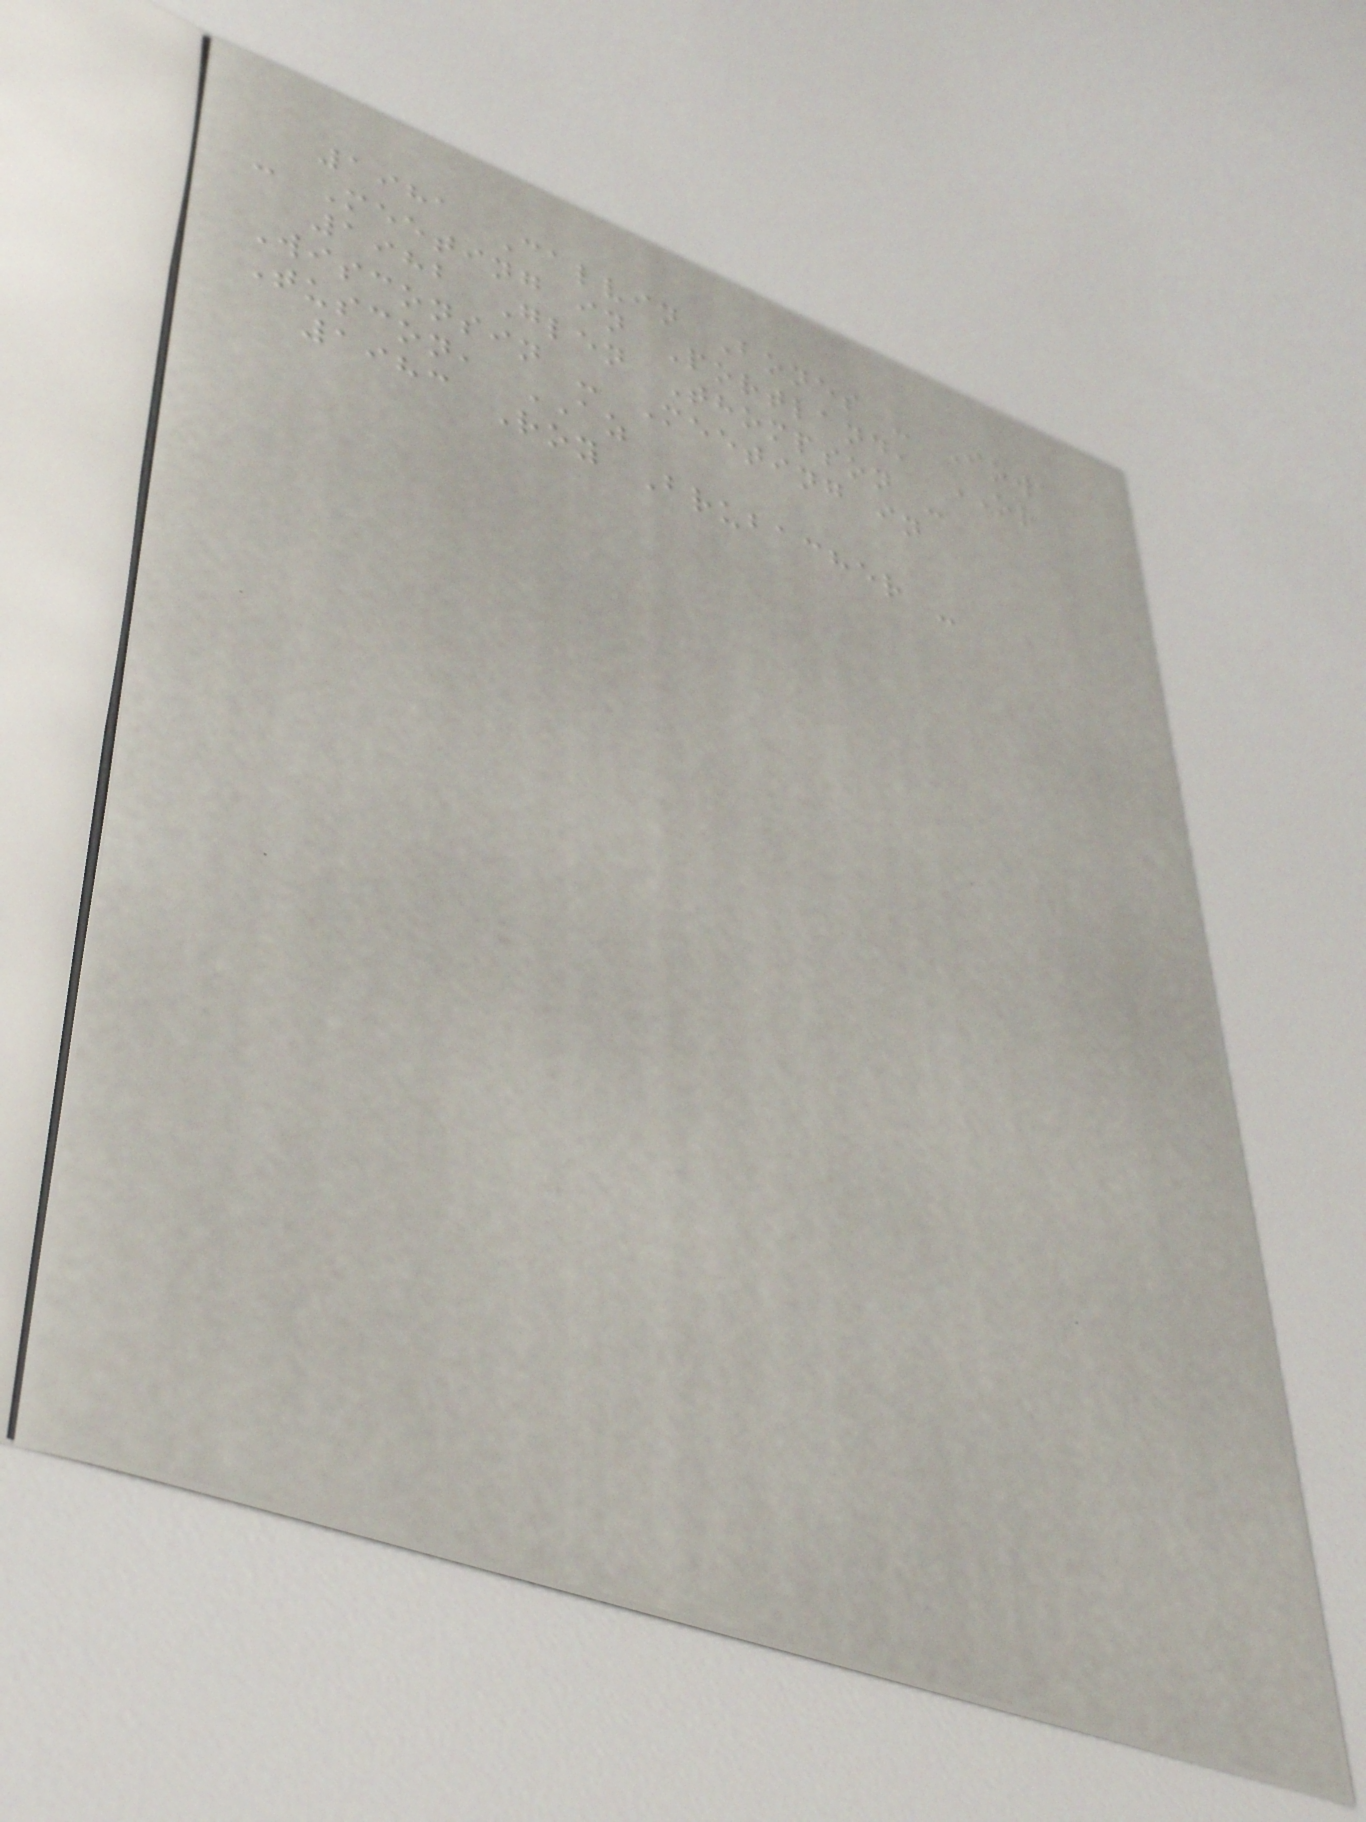1981 Calvin Bones - Iowa
- Meeting in Portland, OR
1982 Glen Thompson -
Wisconsin - Meeting in
Tuscon, AZ
1983 Roy Brubacher -
